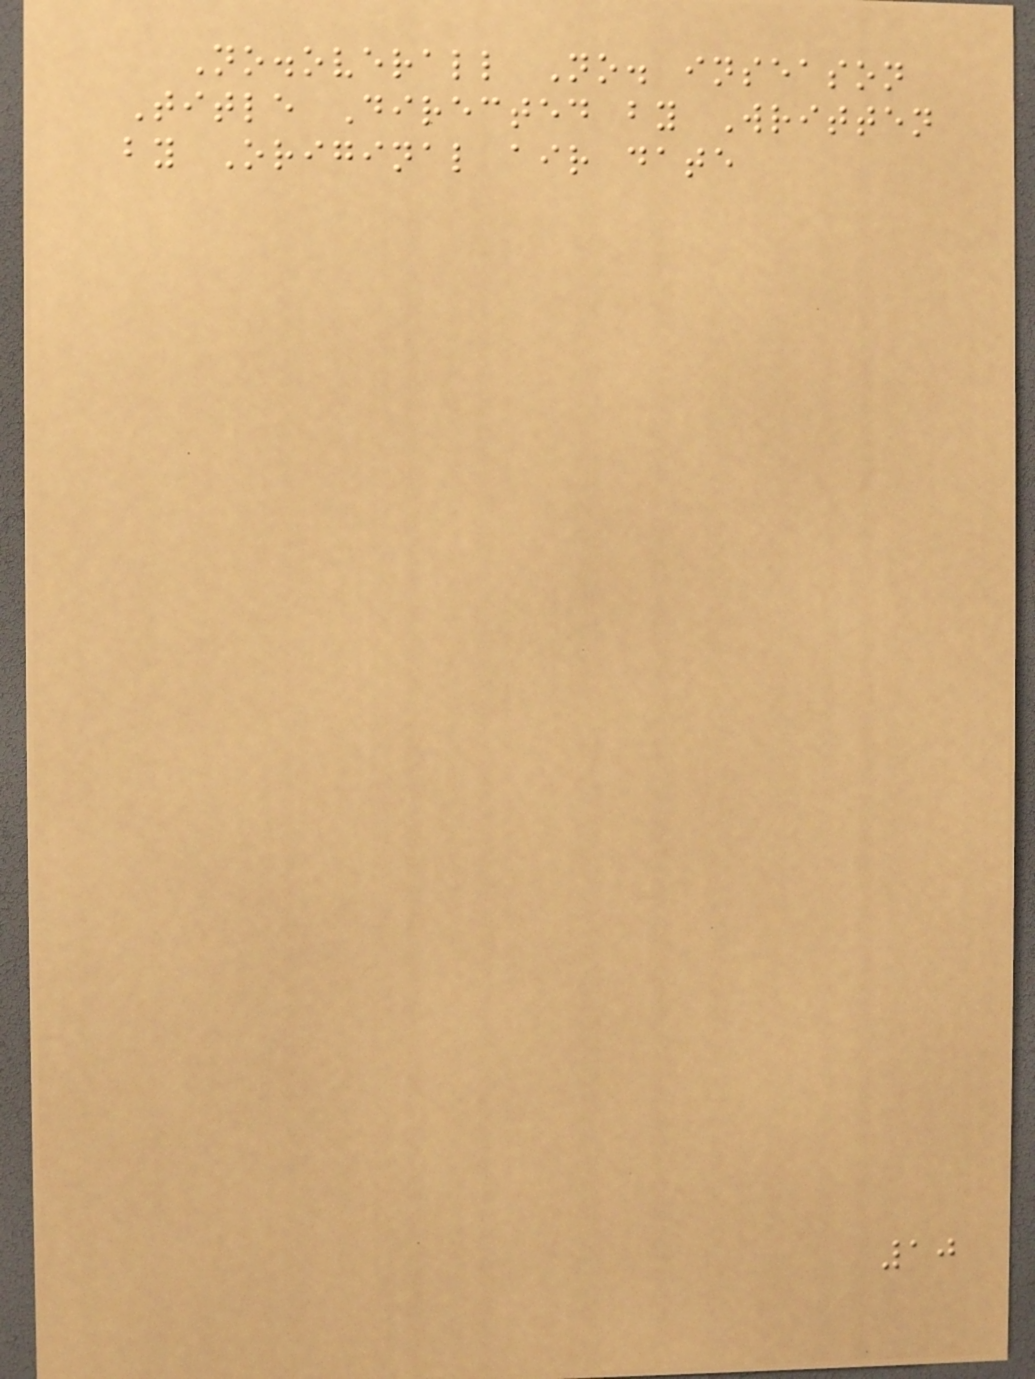No.overall No. inseason
Title Directed by Written
by Original air date
10
